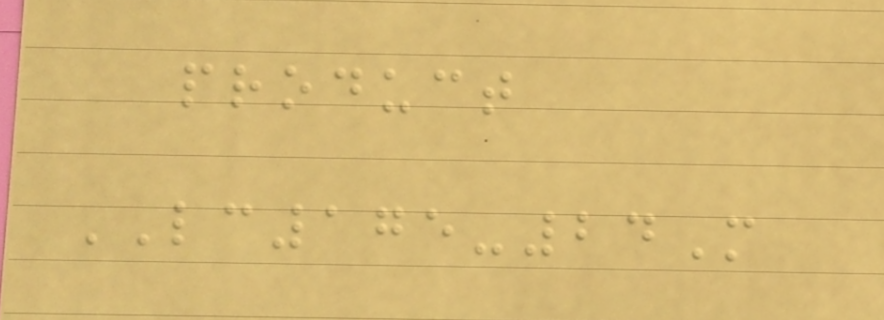product
LC175-24M
